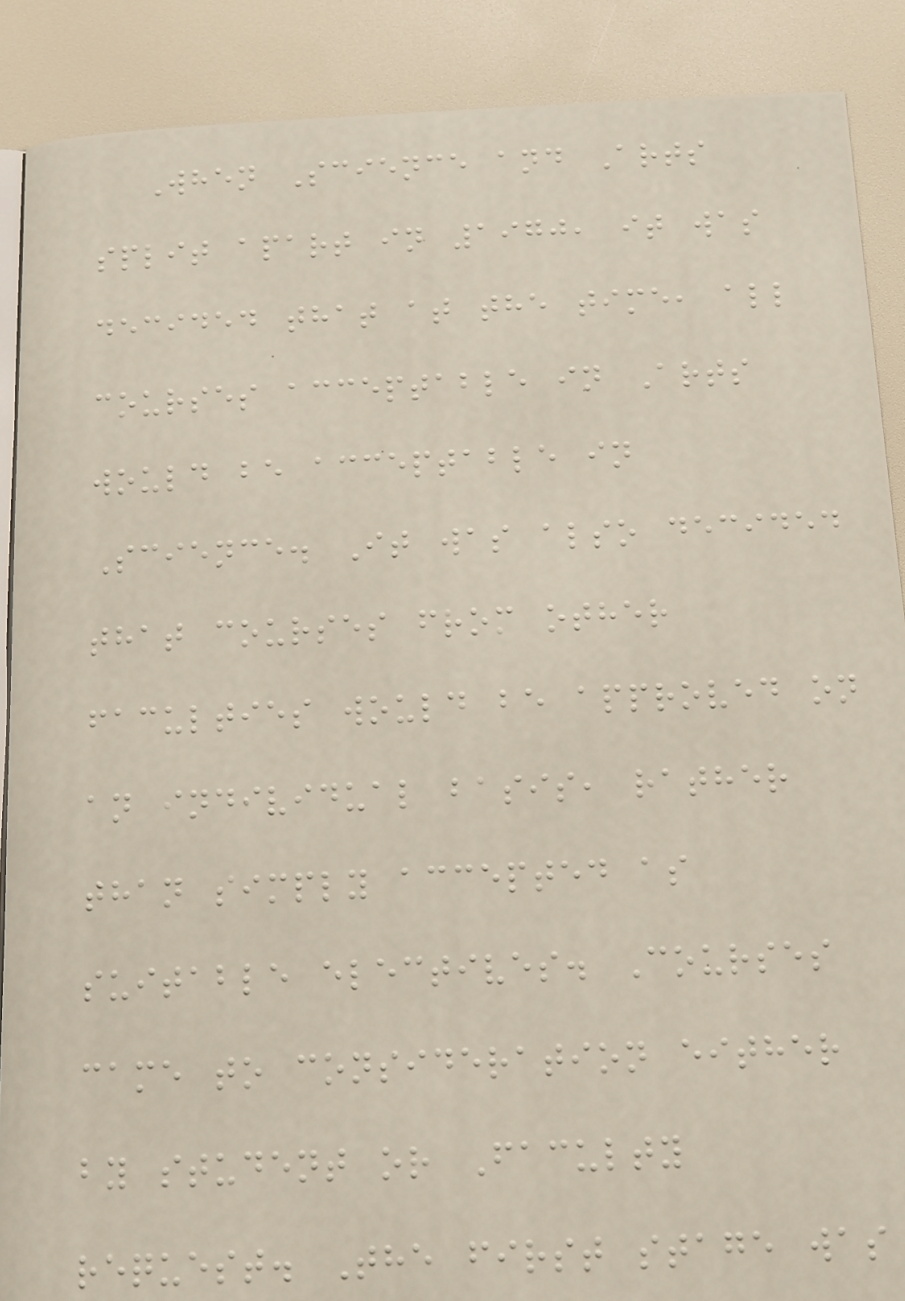When Science and Arts
split apart in 1970, it was
decided that at the time, all
courses acceptable in Arts
would be acceptable in
Science. It was also decided
that courses from other
faculties would be approved on
an individual basis, rather
than simply accepted as
suitable electives. Courses
came to consideration either
by student or Faculty
request. The first stage was
